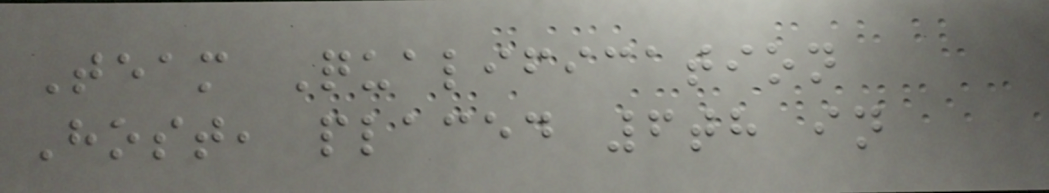Team Qualification
Host, placed 6th in
